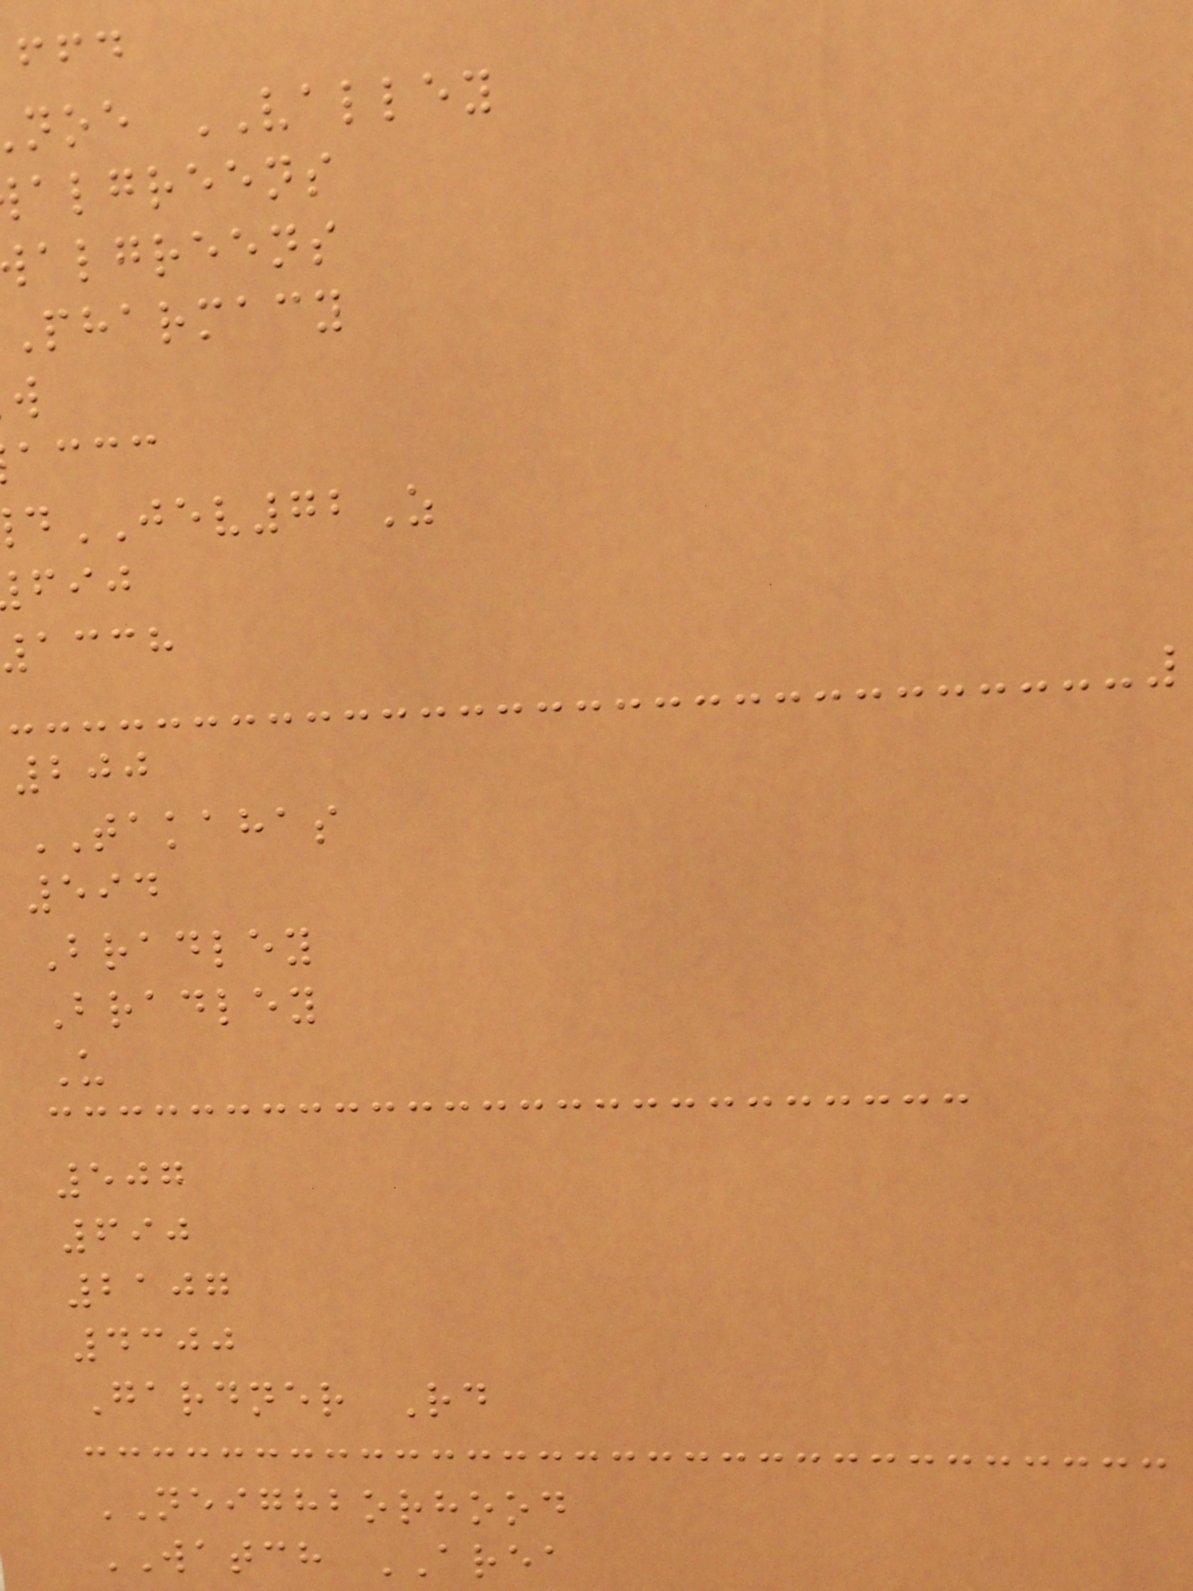noe VALLEY
algreens
algreens
pharmacy
accc
JEV72Z
acch
200
TAKAHAS
594
Bradley
Bradley
U
507
690
2107
4300
Gardner Rd
NEIGHBORHOOD
WATCH AREA
